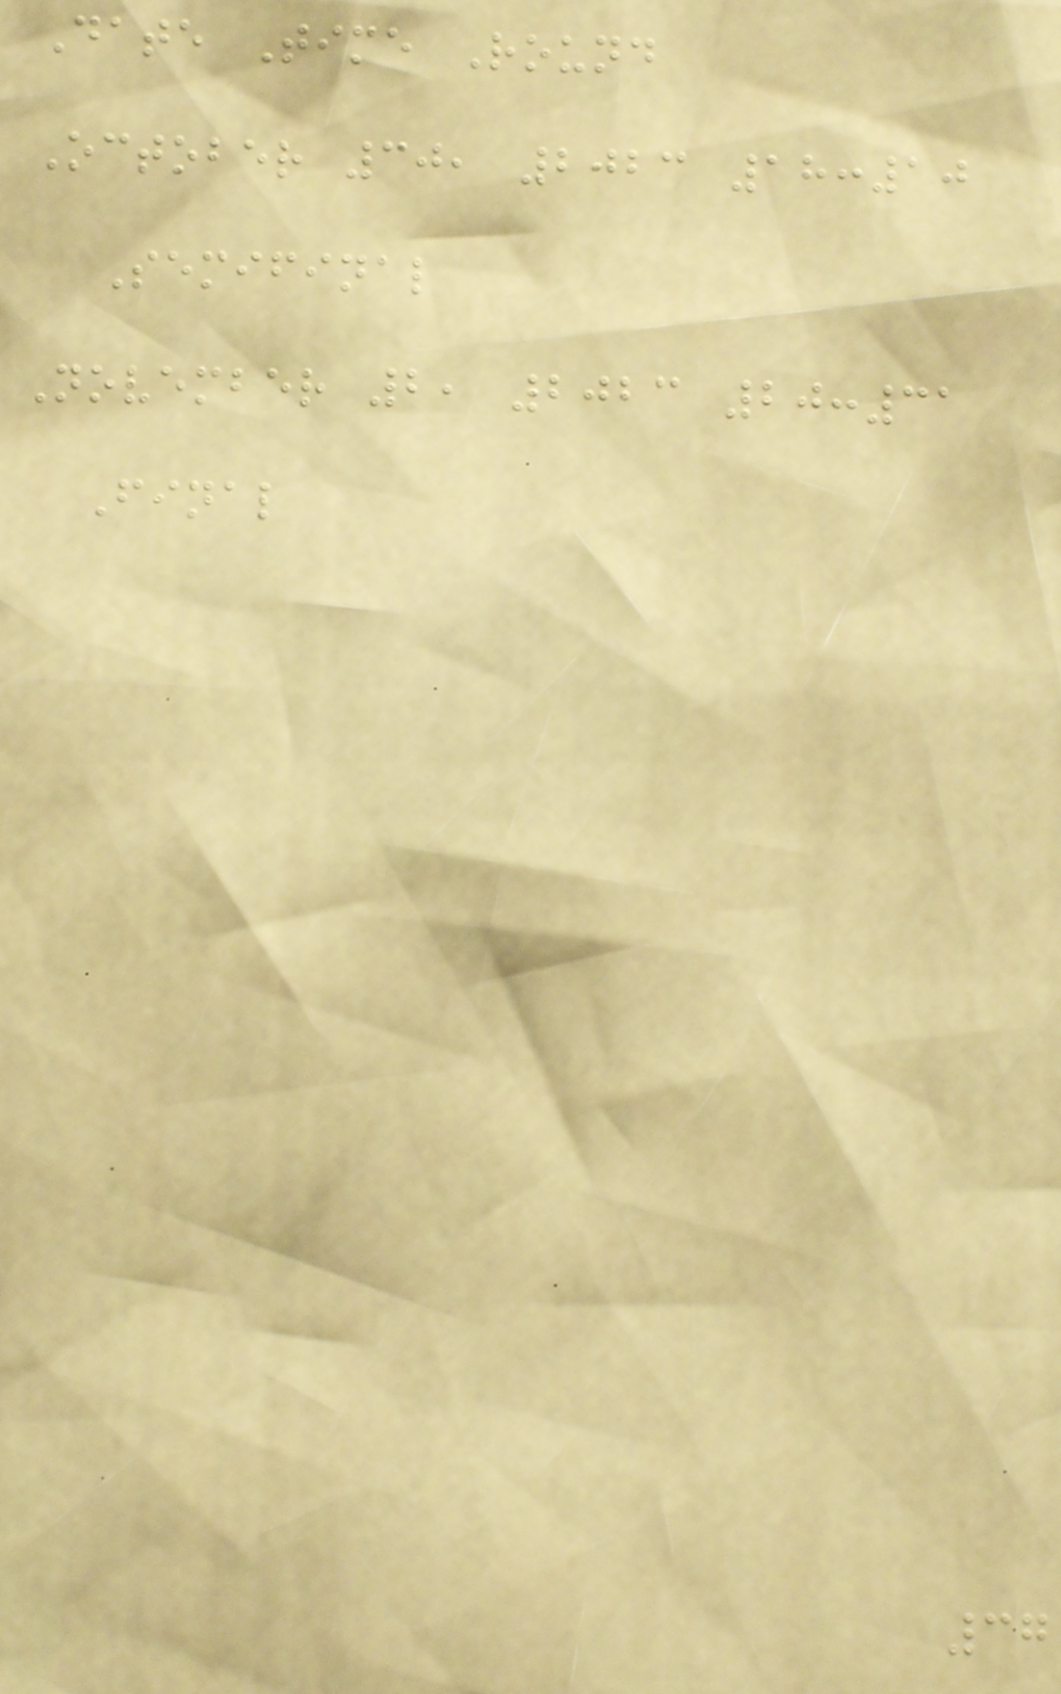Date Time Round
October 30, 2023 18:10
Semifinal
November 2, 2023 20:31
Final
37
